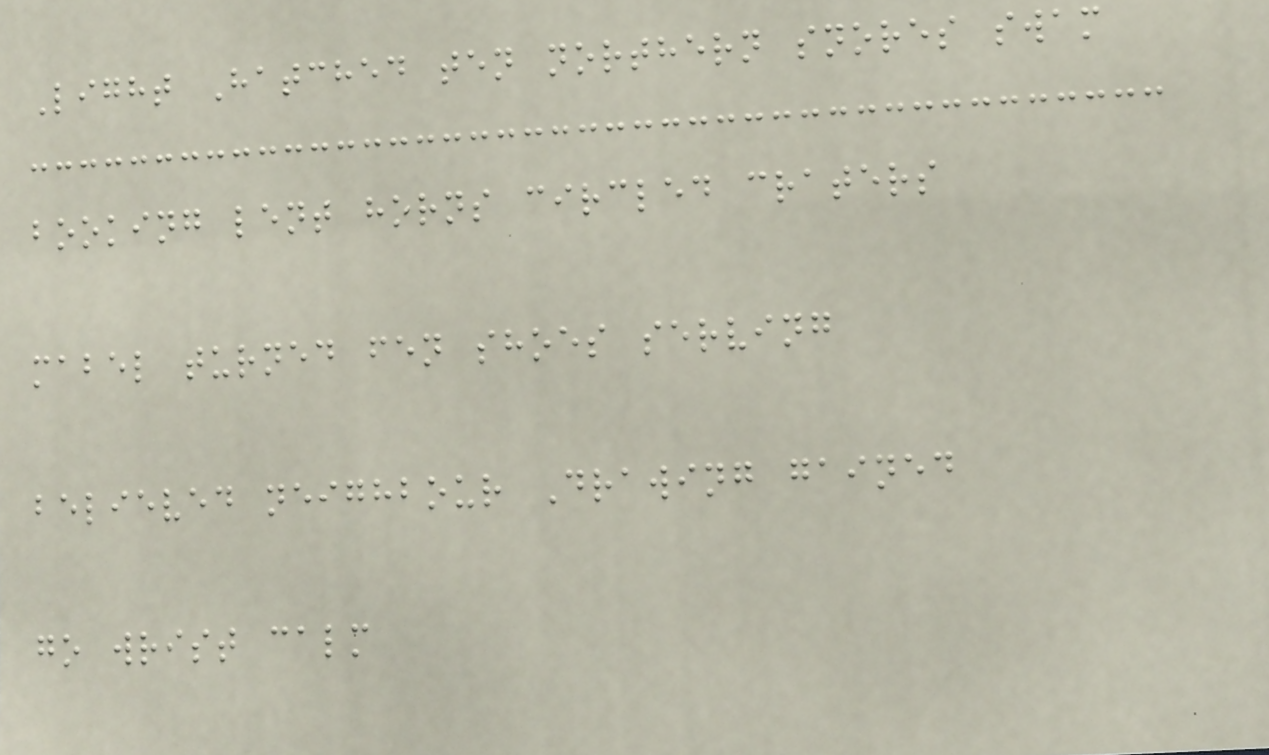Light Hatched ten northern snores swam
booking lent horns circled craters
mabel turned fen shoes serving
believed neighbour Drawing gained
go wrist calm
